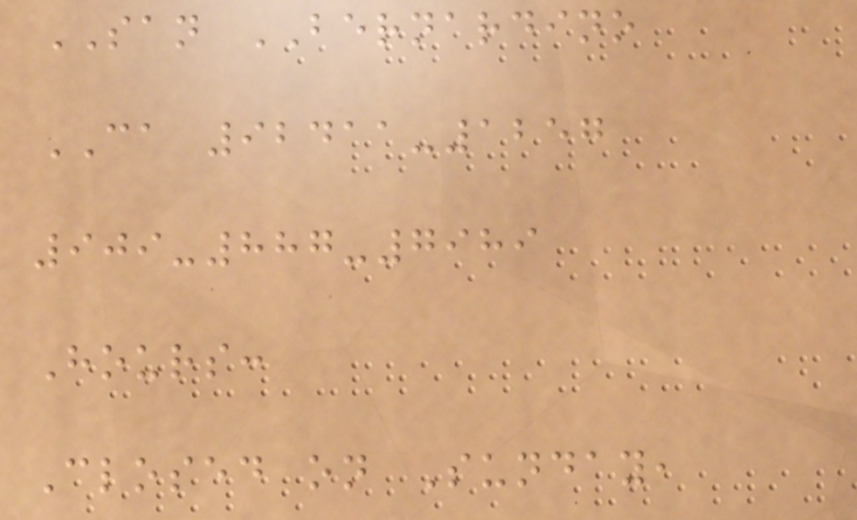SAN BERNARDINO
CA 92411-1257
909-887-7989
Hours:
Closed on Sunday,
